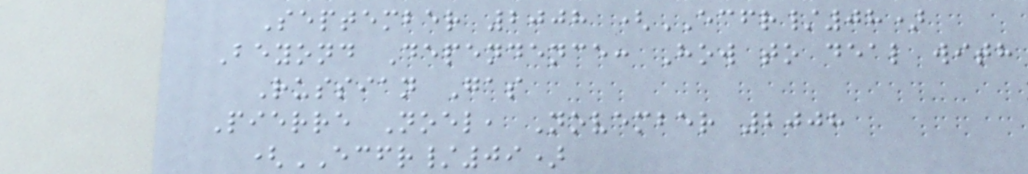September 2008 (ECFR/08)
Beyond Dependence: How to deal with
Russian Gas
Pierre Noel, November 2008
(ECFR/09)
